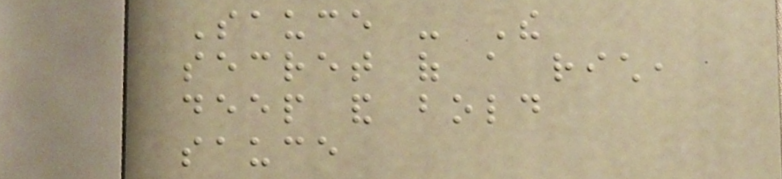Sauce - The
secret of a rich,
deep and bold
sauce
